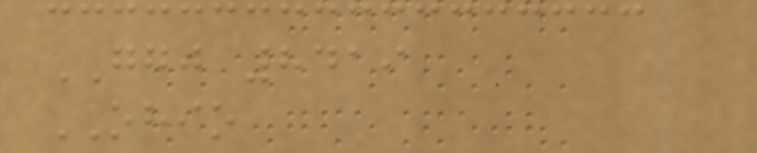GGJ 8419
OHIO
